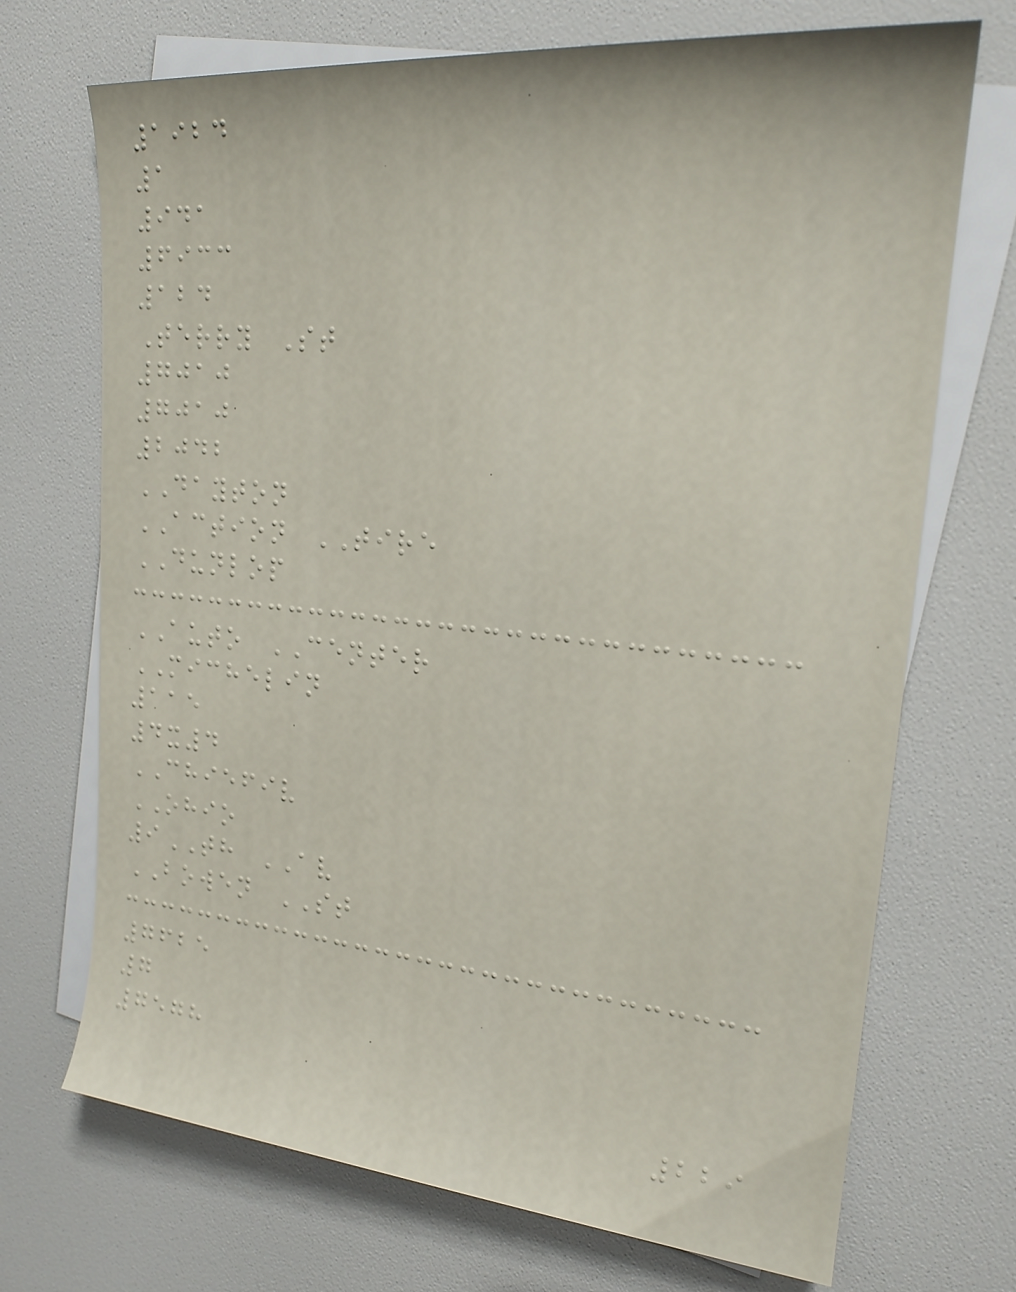1924
1
941
6933
124
Terry St
7010
7010
2042
DAYTON
ACTION TIRE
DUNLOP
AUTO CENTER
MICHELIN
115
4x4
CHIEFIV
OHIO
9TH AV
BOWEN ST
7625
7
7578
229
